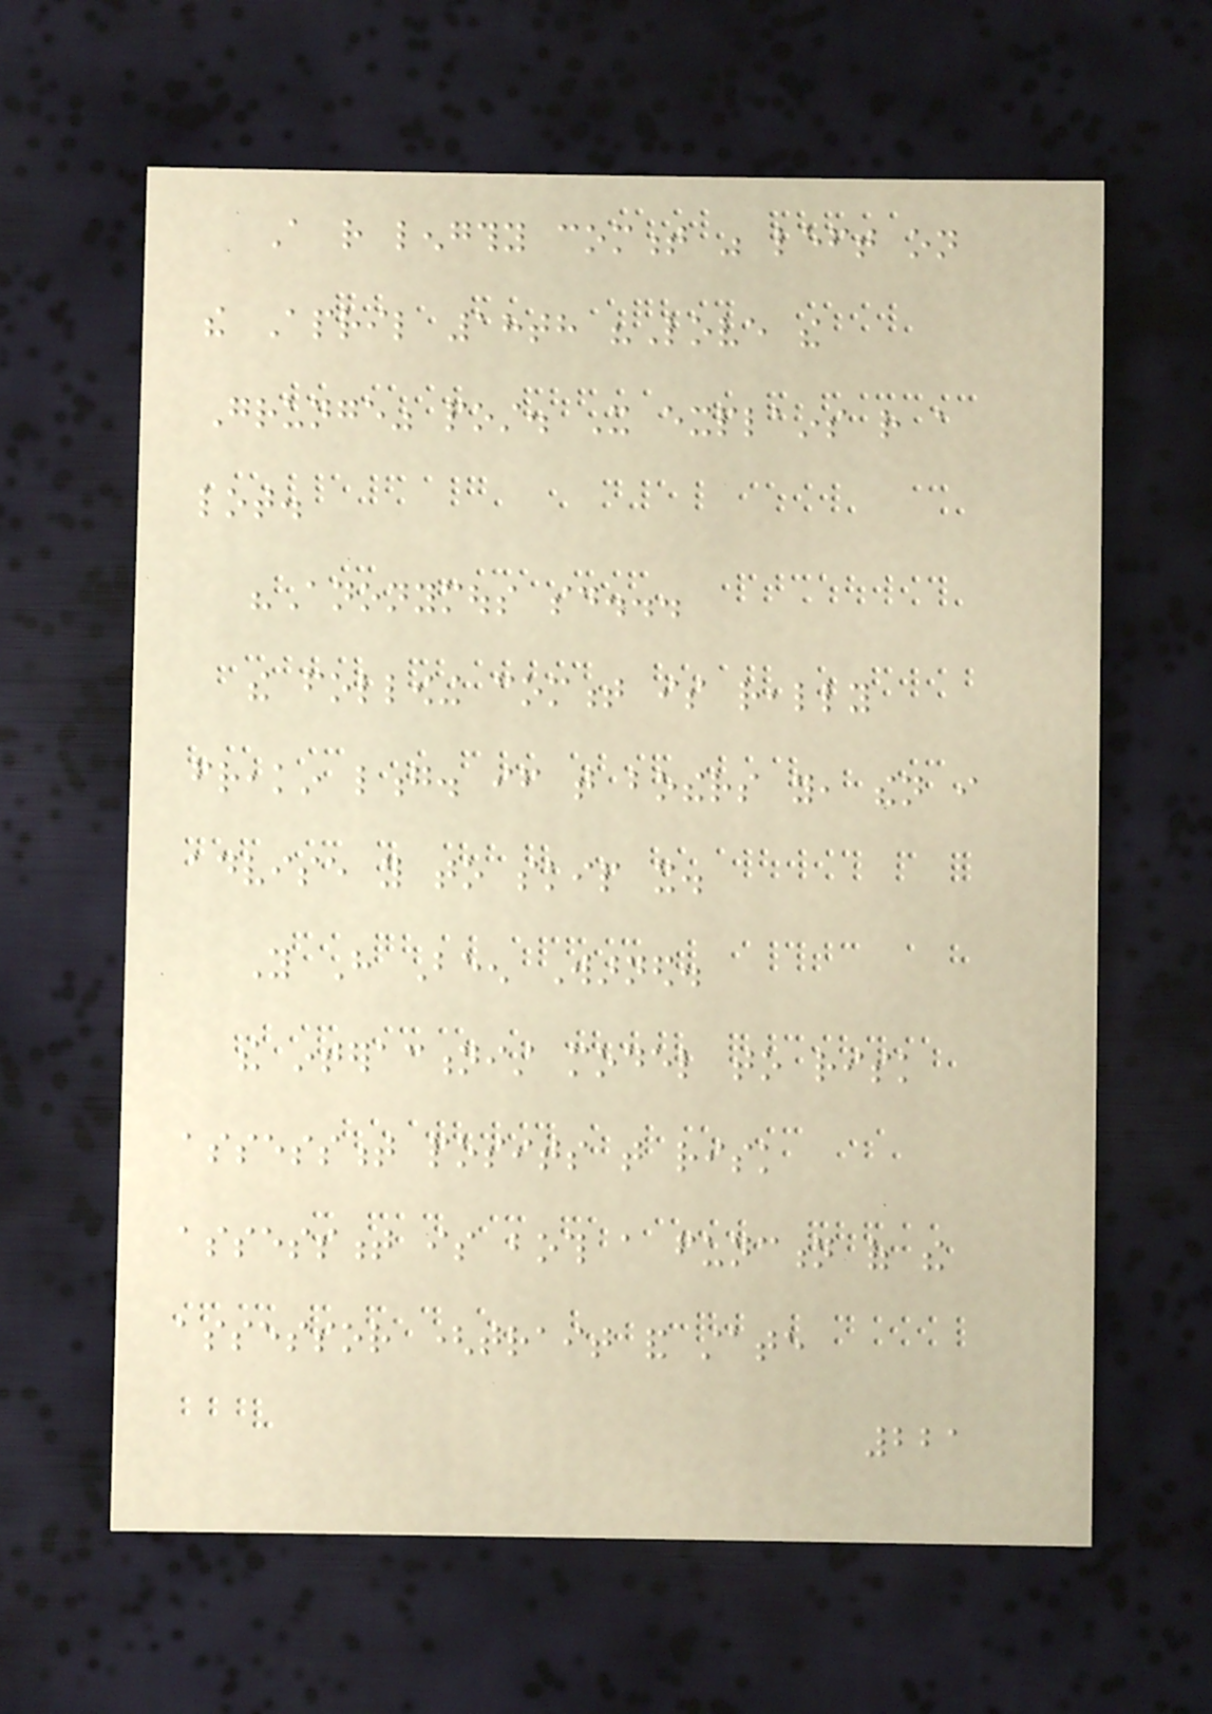A rather lengthy comment was left on
the April 18th "Love the
Grunge" post. It explains rather a
lot.
"Anonymous said...
the following comment is really
freakin long. if that bothers you, then i
advise you to skip it.
You Have Been Warned.
the interactionist model to risk
assessment posits that risk
assessment is both a function of the
assessor (trait and state
221
